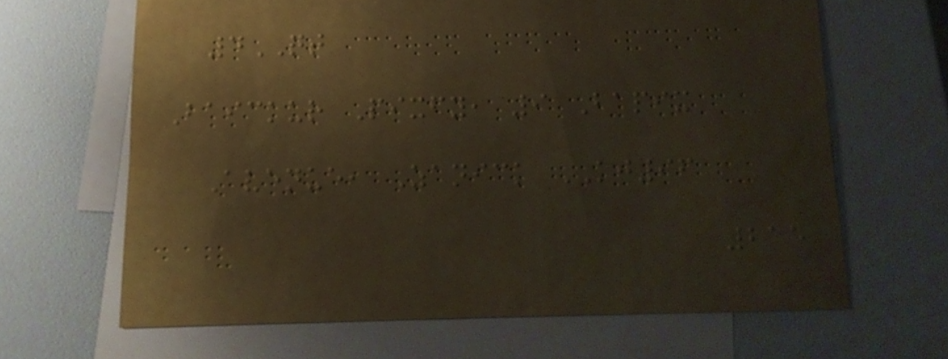4QT
Baickur Pixfy, 9 Bapix
Avenue, Zanick KJ96
215
